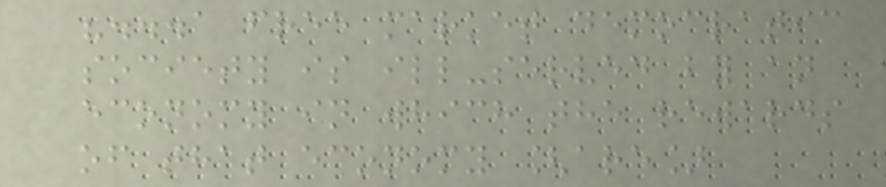"...a free market democratic
society is ill-served by an
economy in which the rewards
of that economy [are]
